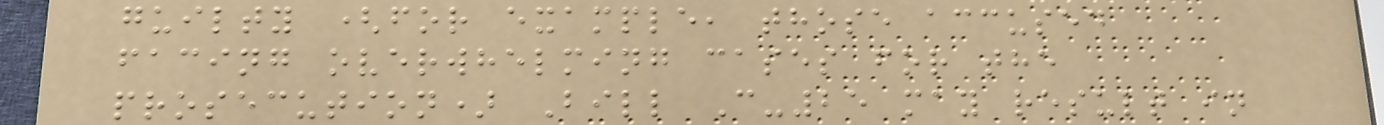guilty (for example, those accused
facing overwhelming cases for the
prosecution) Bill C-25 may result in
